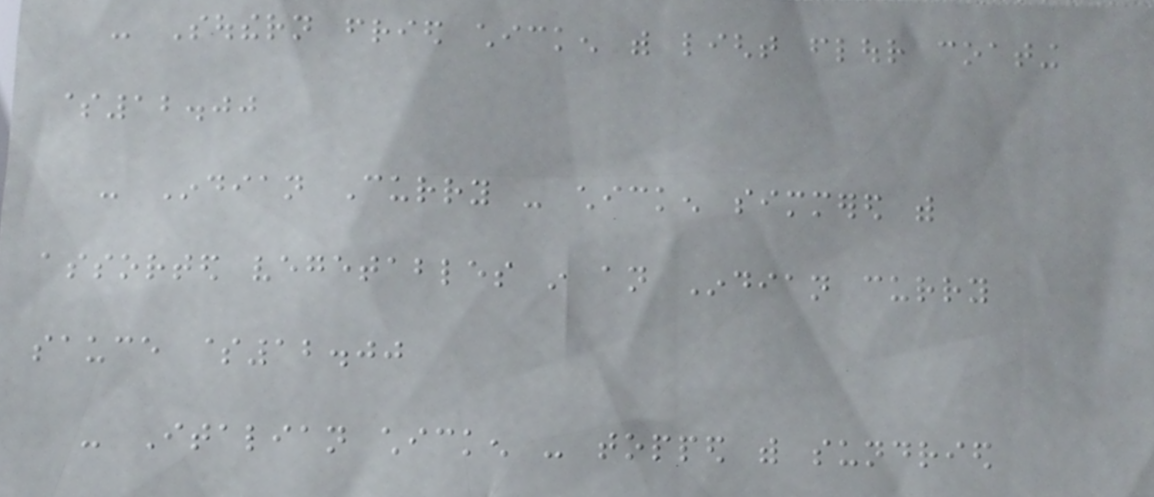- Southern fried chicken with light flour coating
$12.00
- Indian Curry - chicken simmered with
assorted vegetables in an Indian curry
sauce $12.00
- Italian chicken - topped with sundried
